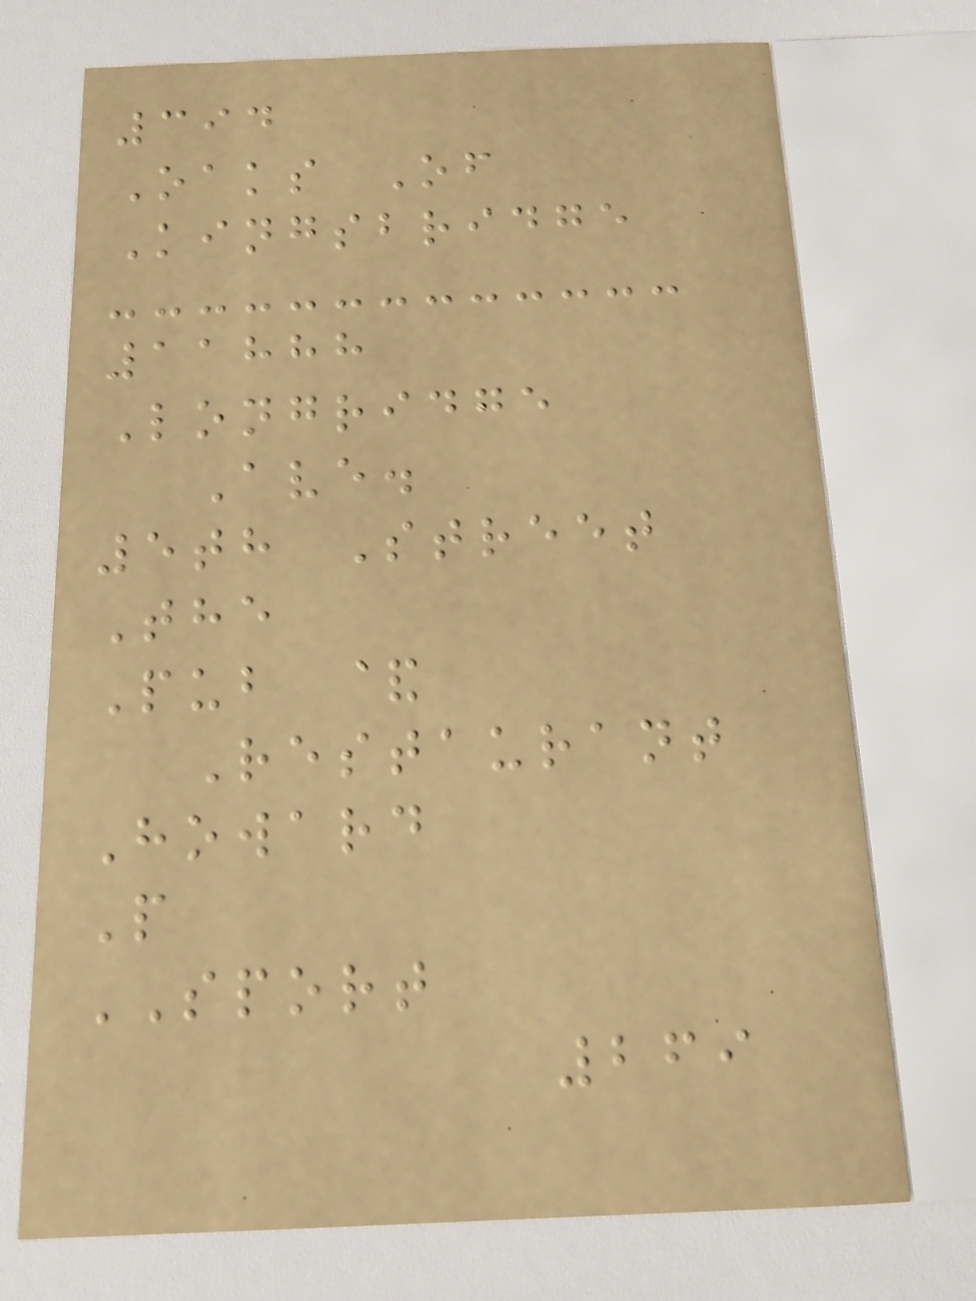394
Oaks Of
Kingsbridge
11888
Longridge
Ave.
5th Street
The
Pub &
Restaurant
Howard
P
SPORT
269
